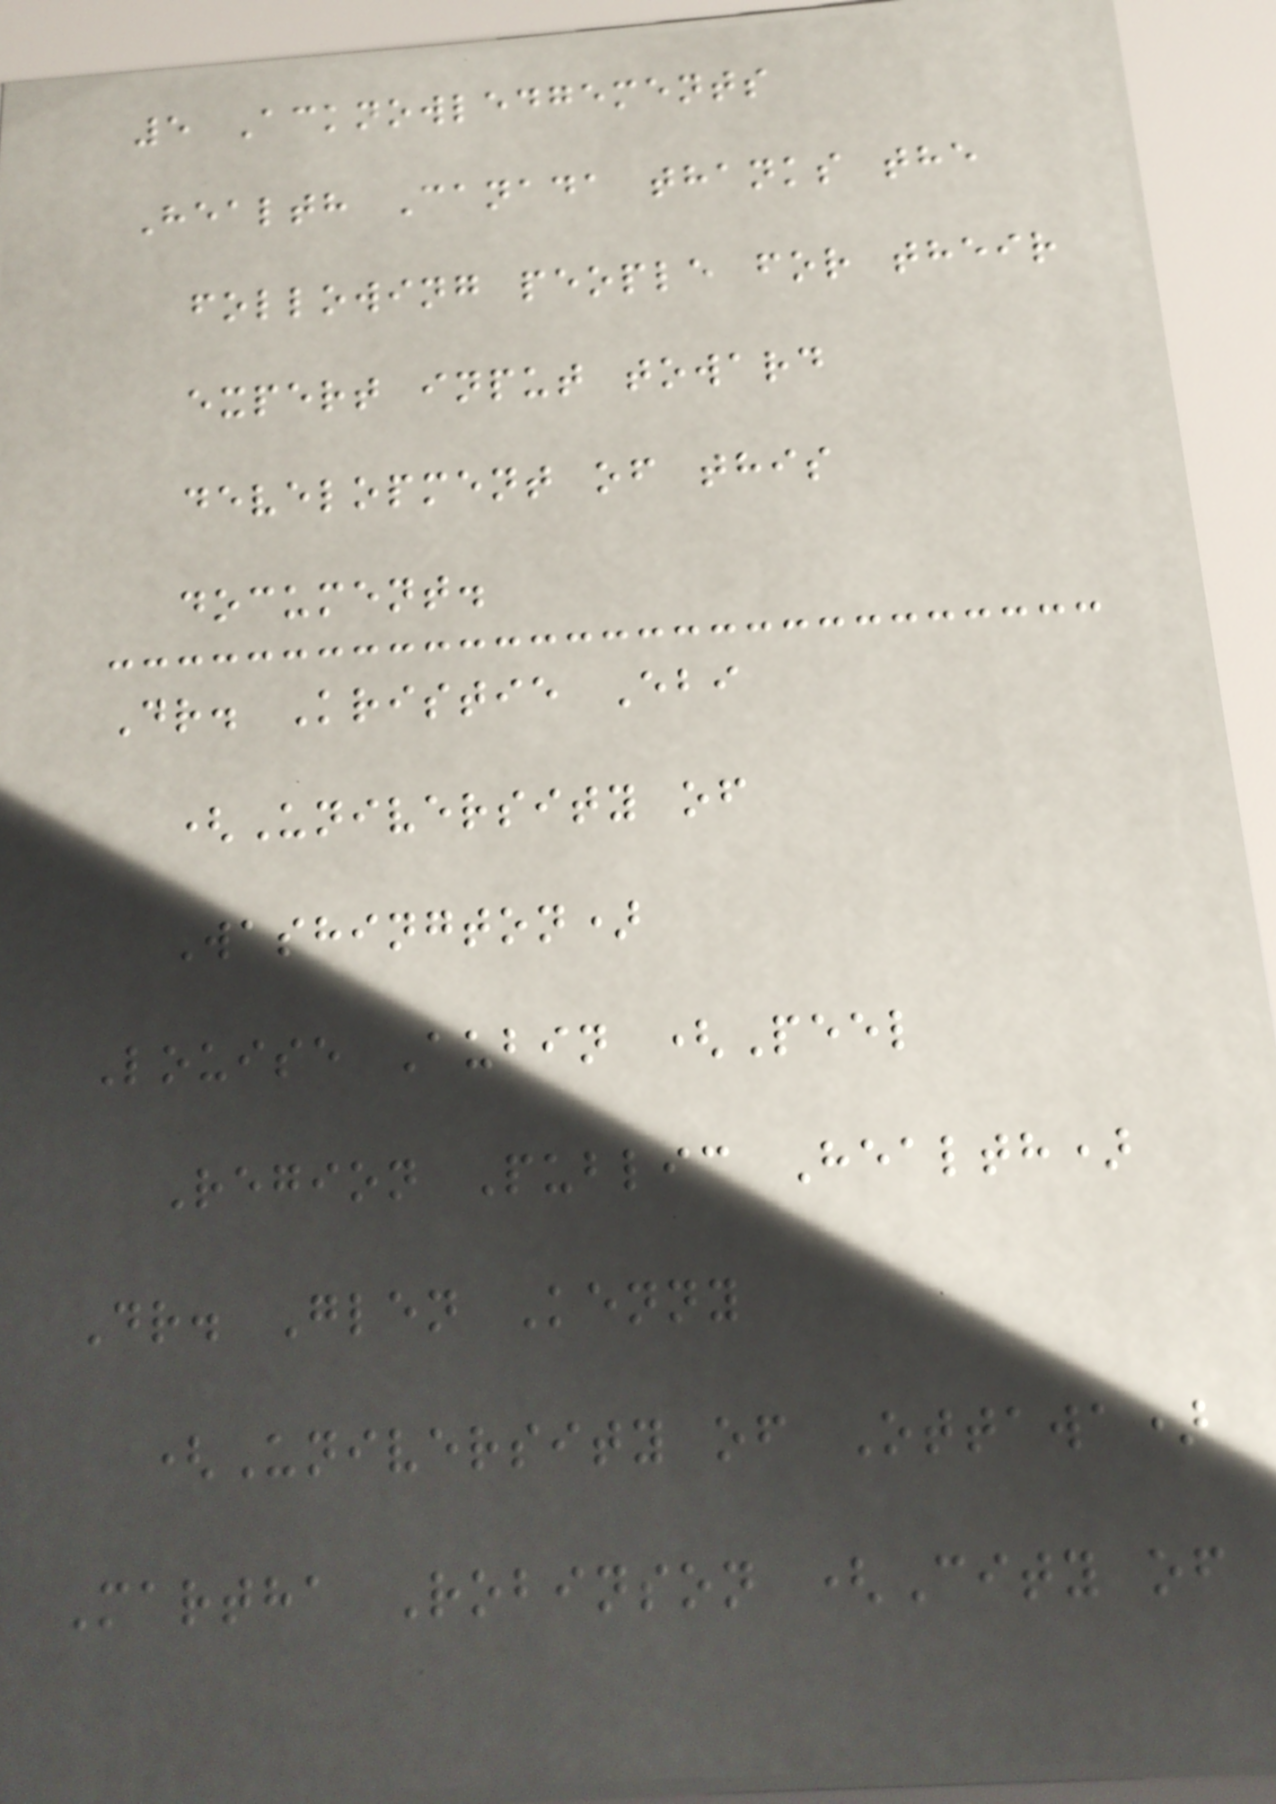5 Acknowledgements
Health Canada thanks the
following people for their
expert input toward
development of this
document.
Dr. Kristie Ebi
(University of
Washington)
Louise Aubin (Peel
Region Public Health)
Dr. Glen Kenny
(University of Ottawa)
Martha Robinson (City of
